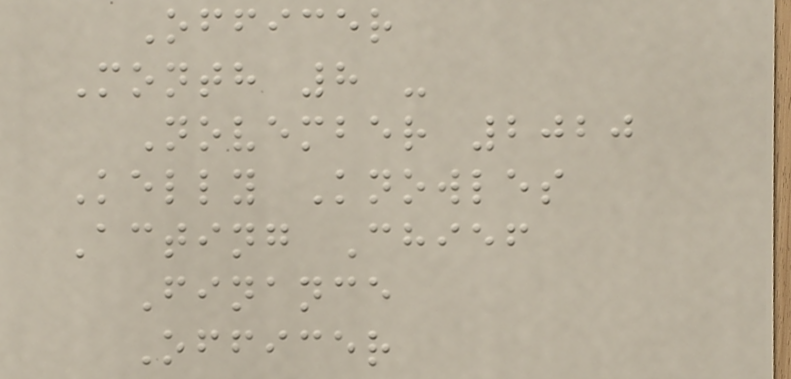Officer
Month 8 -
November 2020
Kelly Knowles
Acting Chief
Finance
Officer
